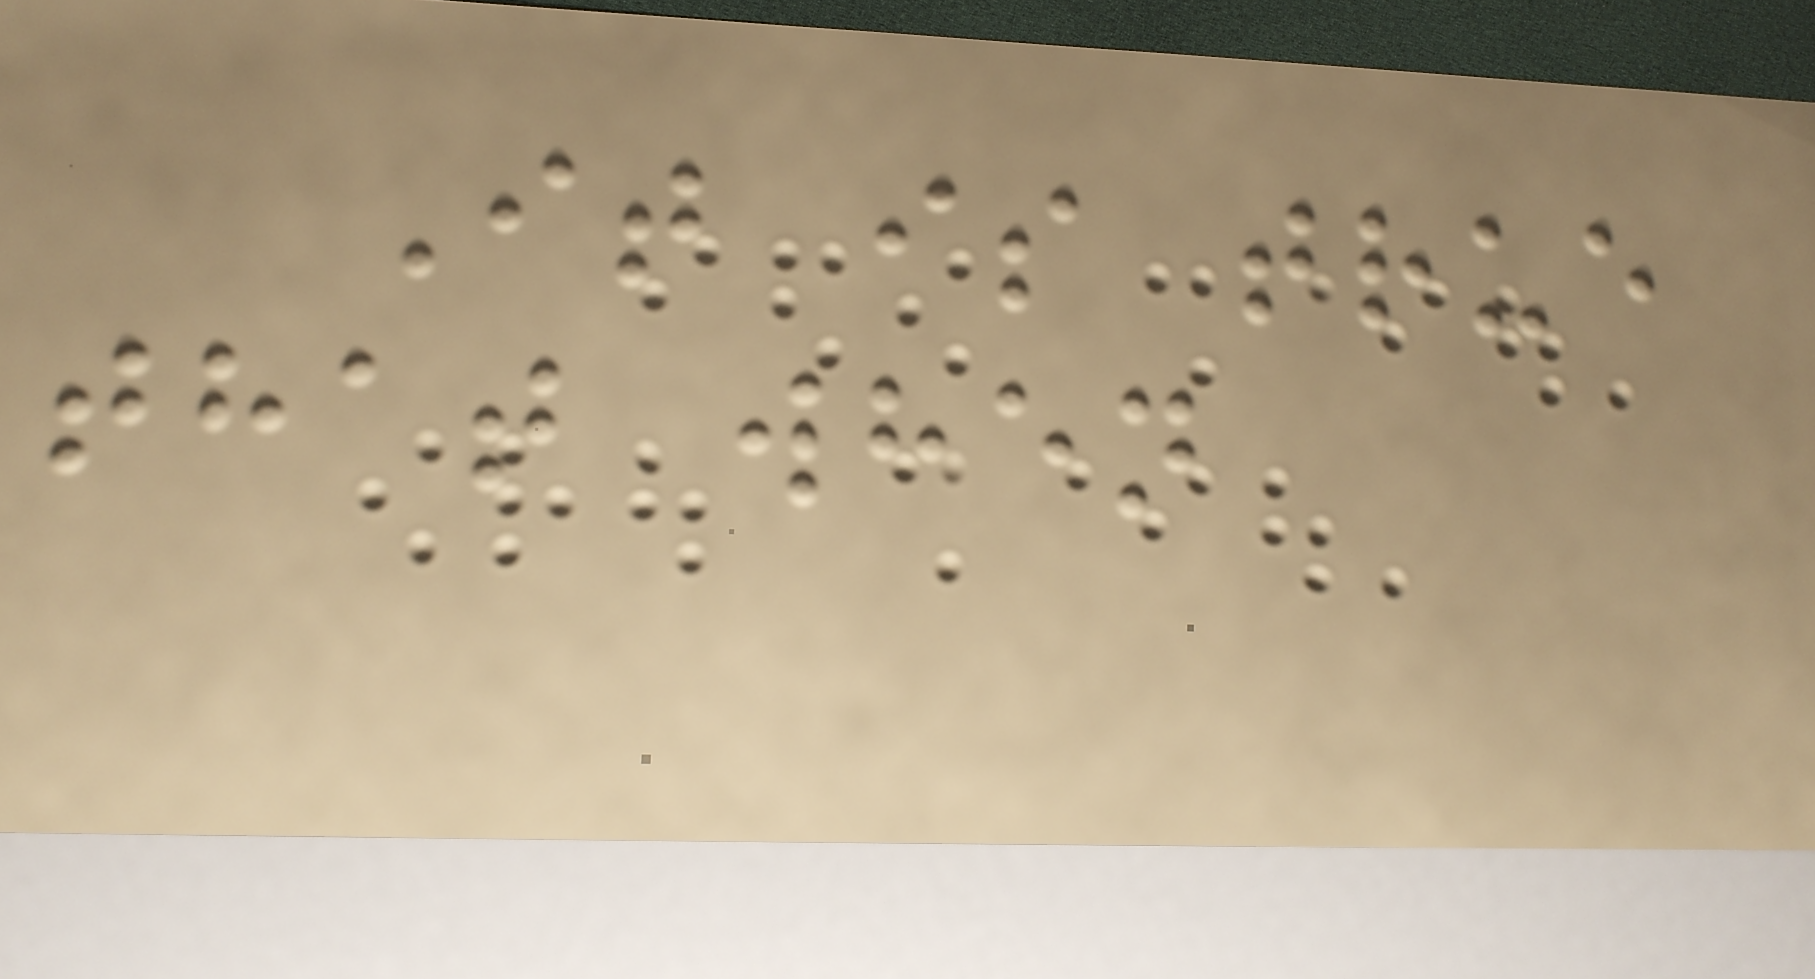It is true
that when
